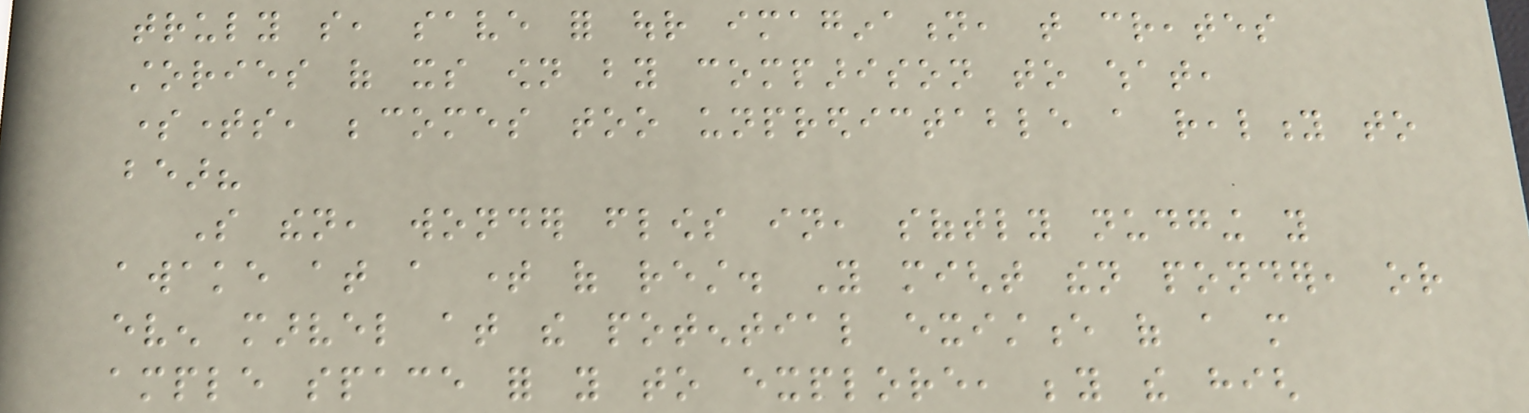truly so, save for our imagination, that creates
stories of its own by comparison to what,
sometimes, becomes too unpredictable a reality to
bear?
So then, wonder flows in, softly nudging you
awake at a time of rest. You might then ponder, or
even marvel at the potential existence of a more
ample space for you to explore, beyond the high
